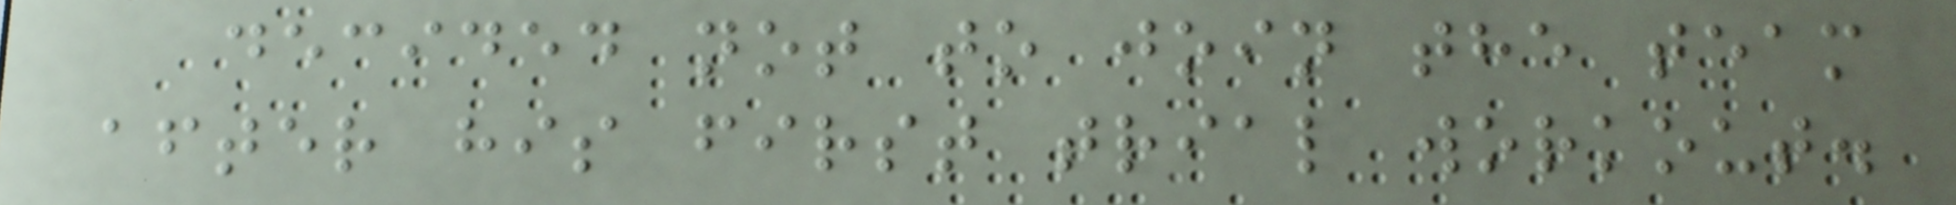decided not to join the team
after his first trial workout.
